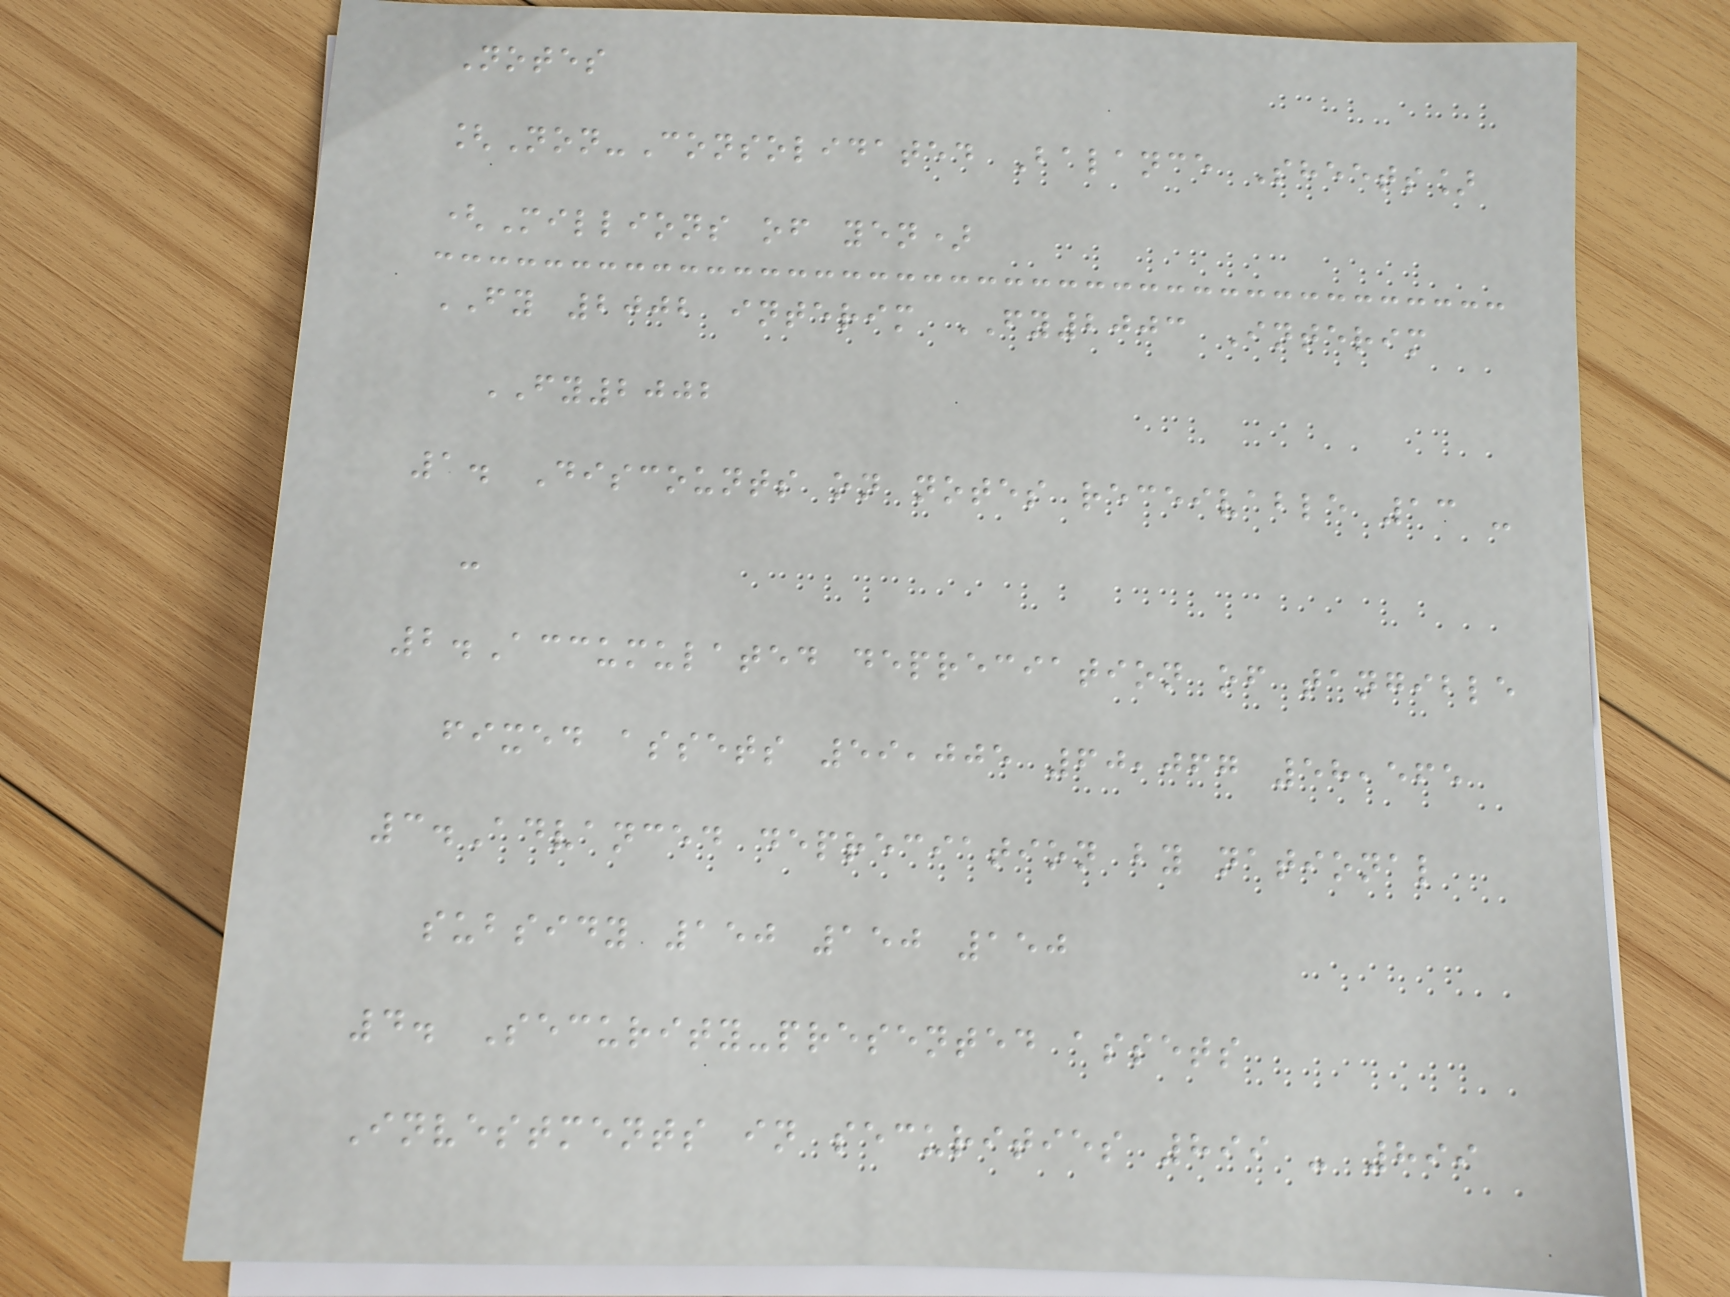Notes
[Non-Consolidated Balance Sheets]
(Millions of yen)
FY 2002 interim FY2003 Interim
FY2002
1. Discounts on notes receivable 13 -
-
2.Accumulated depreciation of tangible
fixed assets 59,005 60,067 58,565
3.Advanced depreciation by national
subsidy 150 150 150
4. Security-presented assets
Investments in securities 899 - 899
